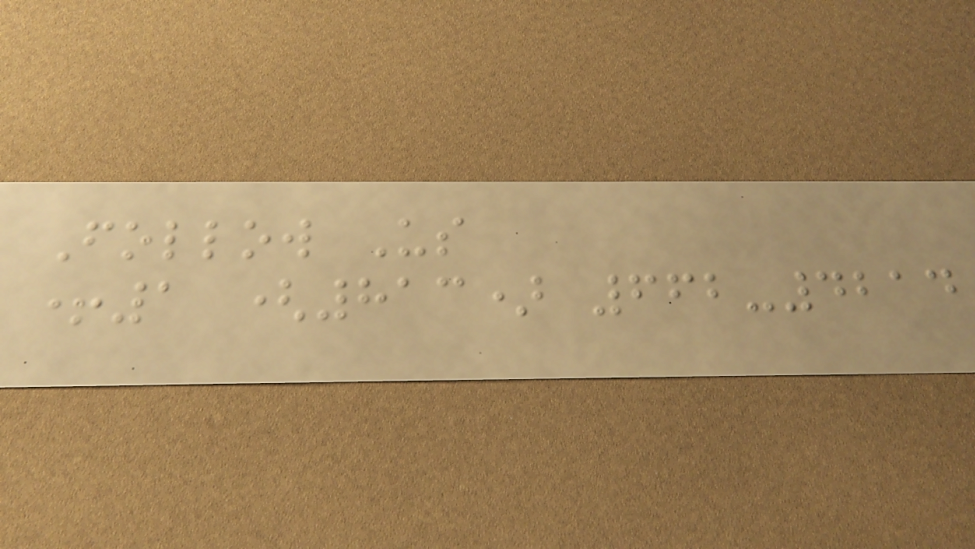Follow Us
+1 (813) 662-4214
